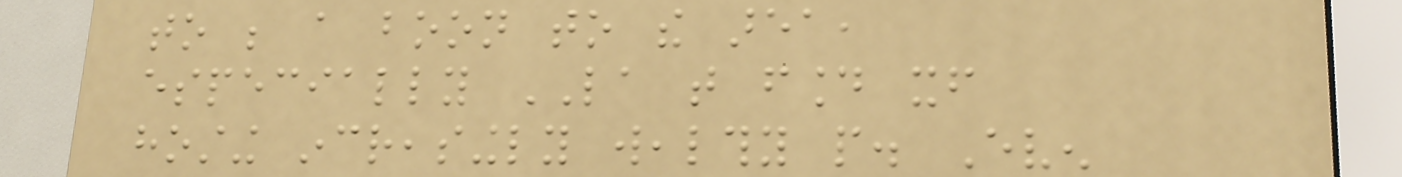to be a boon to the area,
especially LA that found itself
hosting increasingly wealthy people. Even
